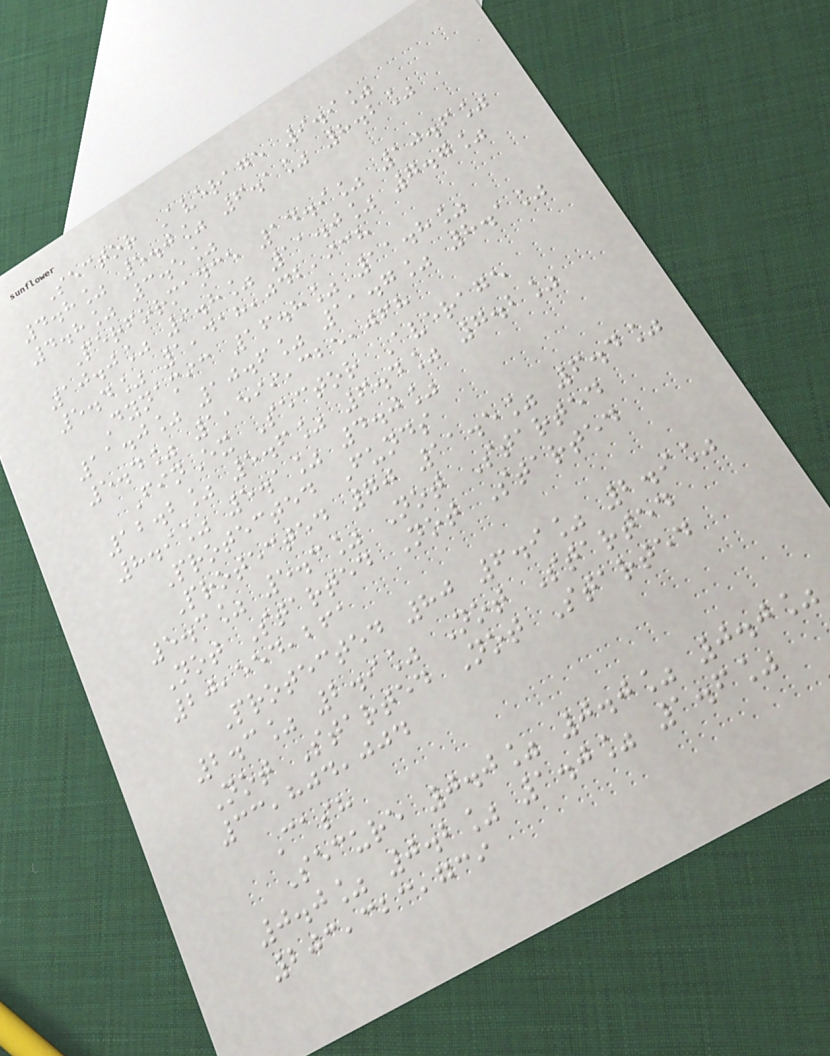Sector Average 9.9%
4.8% 5.0% 6.1% 8.2%
4.8% 3.5%
Performance 14.9% 10.6%
10.0% 9.8% 11.0% 7.7%
5.4% 1,418,042,938
Dynamic 16.8% 11.8%
11.0% 10.6% 11.7% 8.1%
5.4% 1,599,325,068
FinEx Sector Average
12.2% 5.6% 6.4% 7.2%
8.9% 5.1% 4.0%
Protected Funds
Protected 70 11.5% 6.4%
5.3% 5.3% Not Started
Not Started Not Started
20,554,261
Protected 80 6.9% 2.9%
2.3% 2.9% Not Started
Not Started Not Started
33,804,004
Cash
Secure 0.0% 0.0% 0.0%
0.0% 0.2% 1.0% 1.6%
203,323,739
